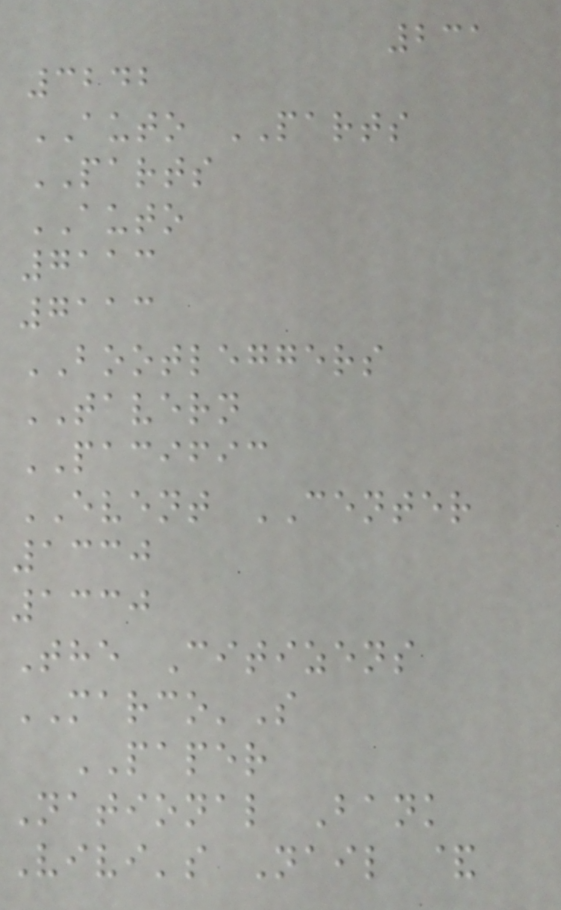231
3242
AUTO PARTS
PARTS
AUTO
7113
7113
BOOTLEGGERS
TAVERN
PACIFIC
EVENT CENTER
1330
1330
The Citizens
MARCO'S
PAPER
National Bank
Vivi's Nail &
